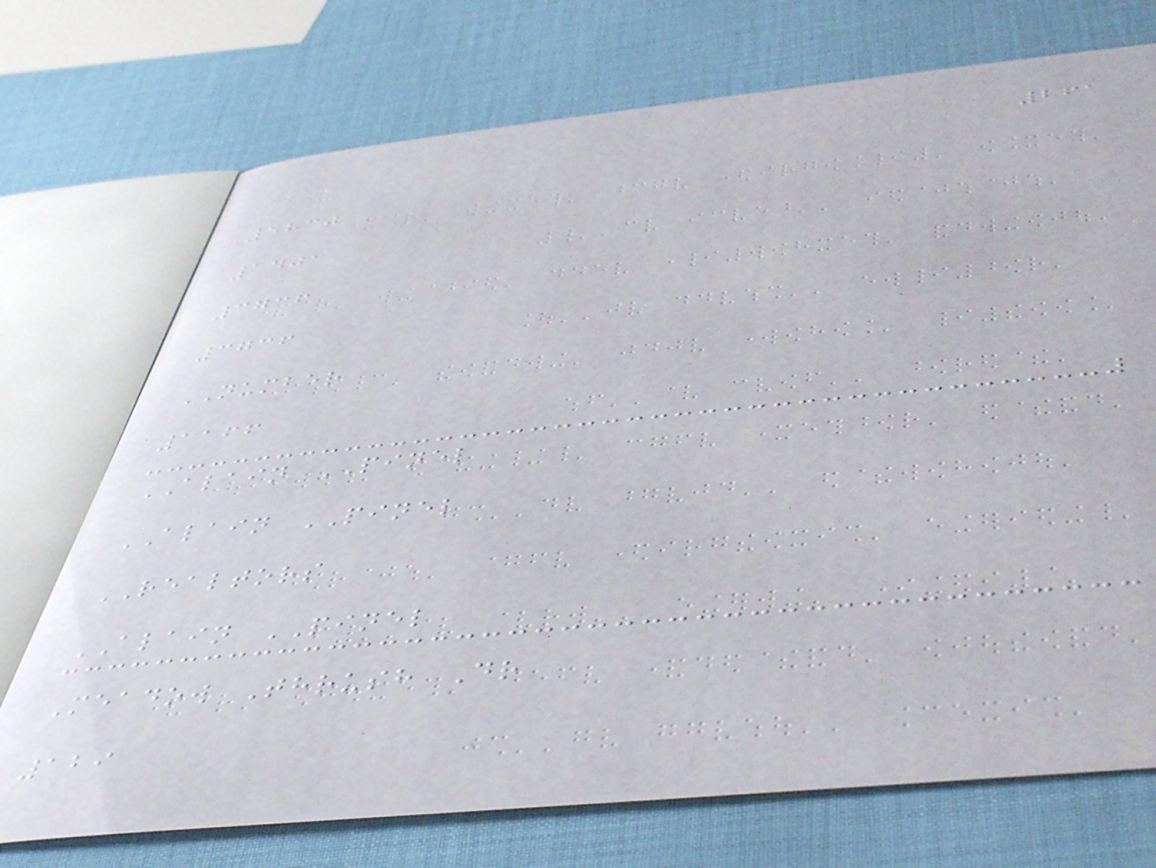261
5830
1401
3736
3736
NUMBER
1166
ALAIN PINEL
ALAIN PINEL
REALTORS
ALAIN PINEL
Meadow Thrush Dr
129
